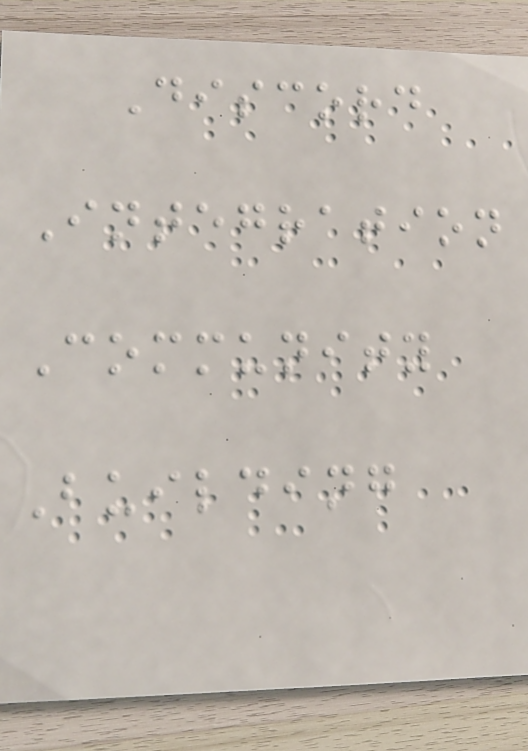Discord
Integration
Community
Building
